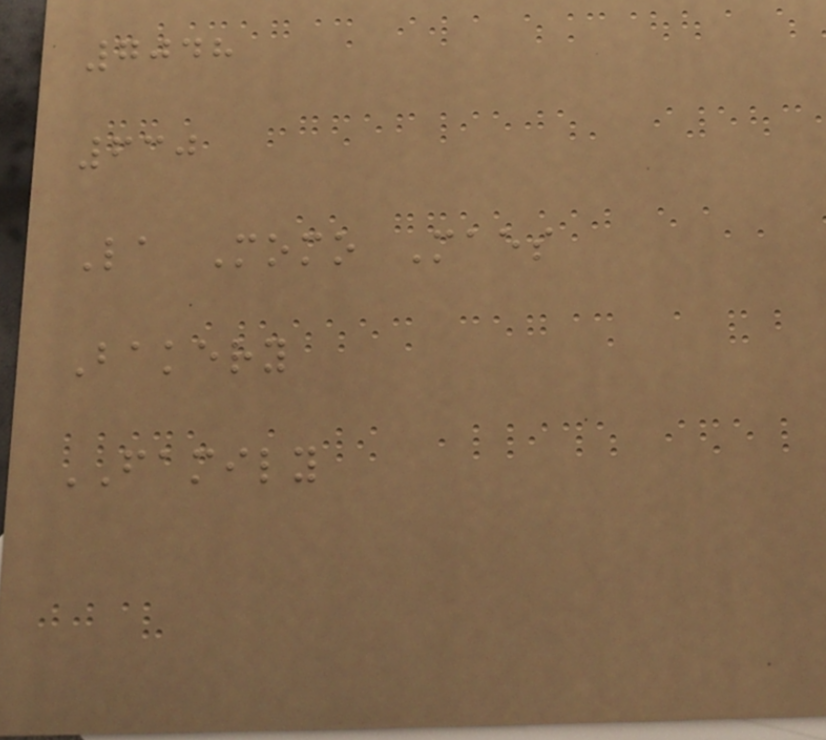7048
630
La Momo Maes
Bakery
FAMILY
